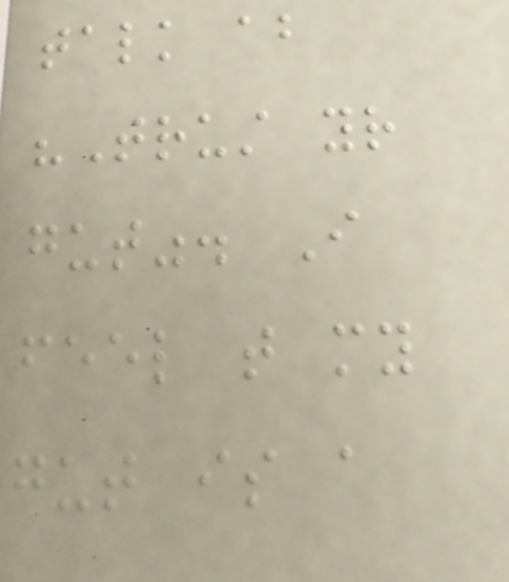talk about
"Trust your
gut". I
feel that my
gut is a
